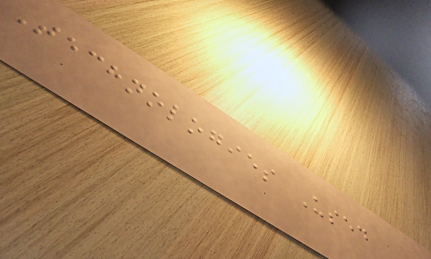Technologies Used
